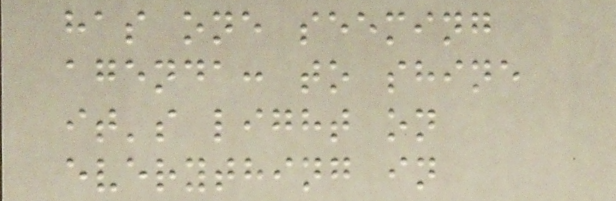has one seeming
agenda: to shine
it's light on
everything in
